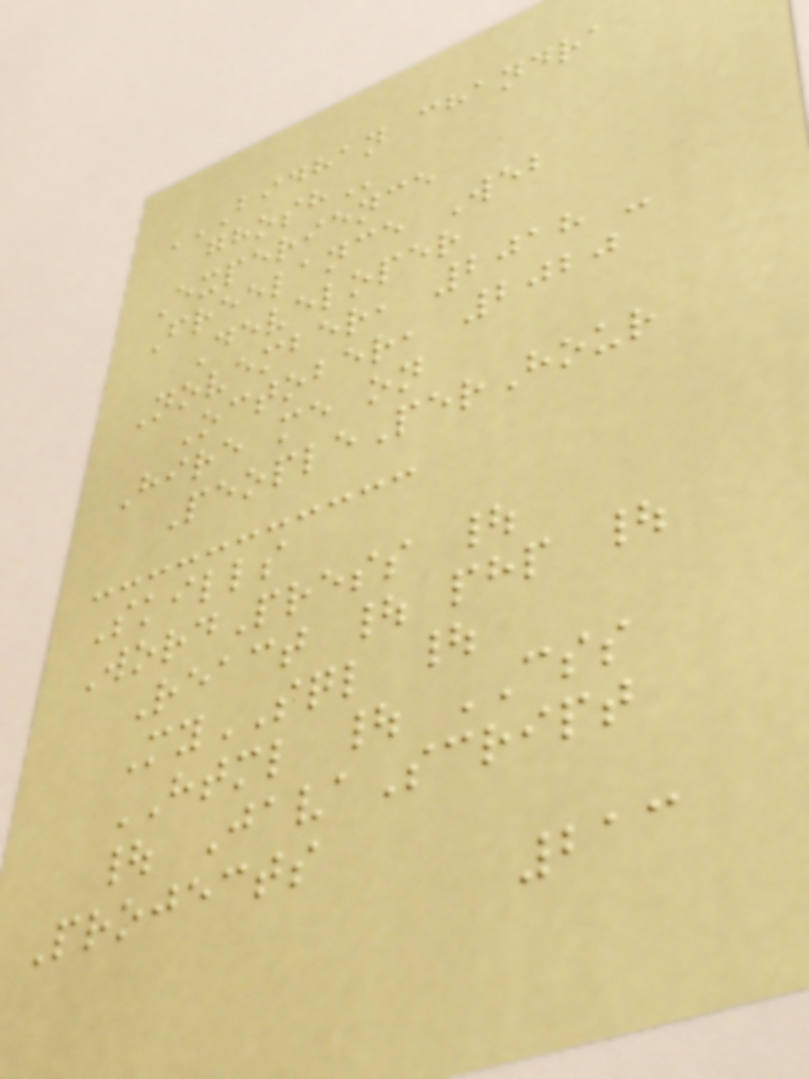BIDHAN CHANDRA
GHOSH
Experience
Freelance Web
Developer
November, 2018 -
October, 2020
Hire me on
PeoplePerHour
Skills
WordPress |
React | php |
MySQL |
HTML | CSS
| JavaScript
Projects
213
